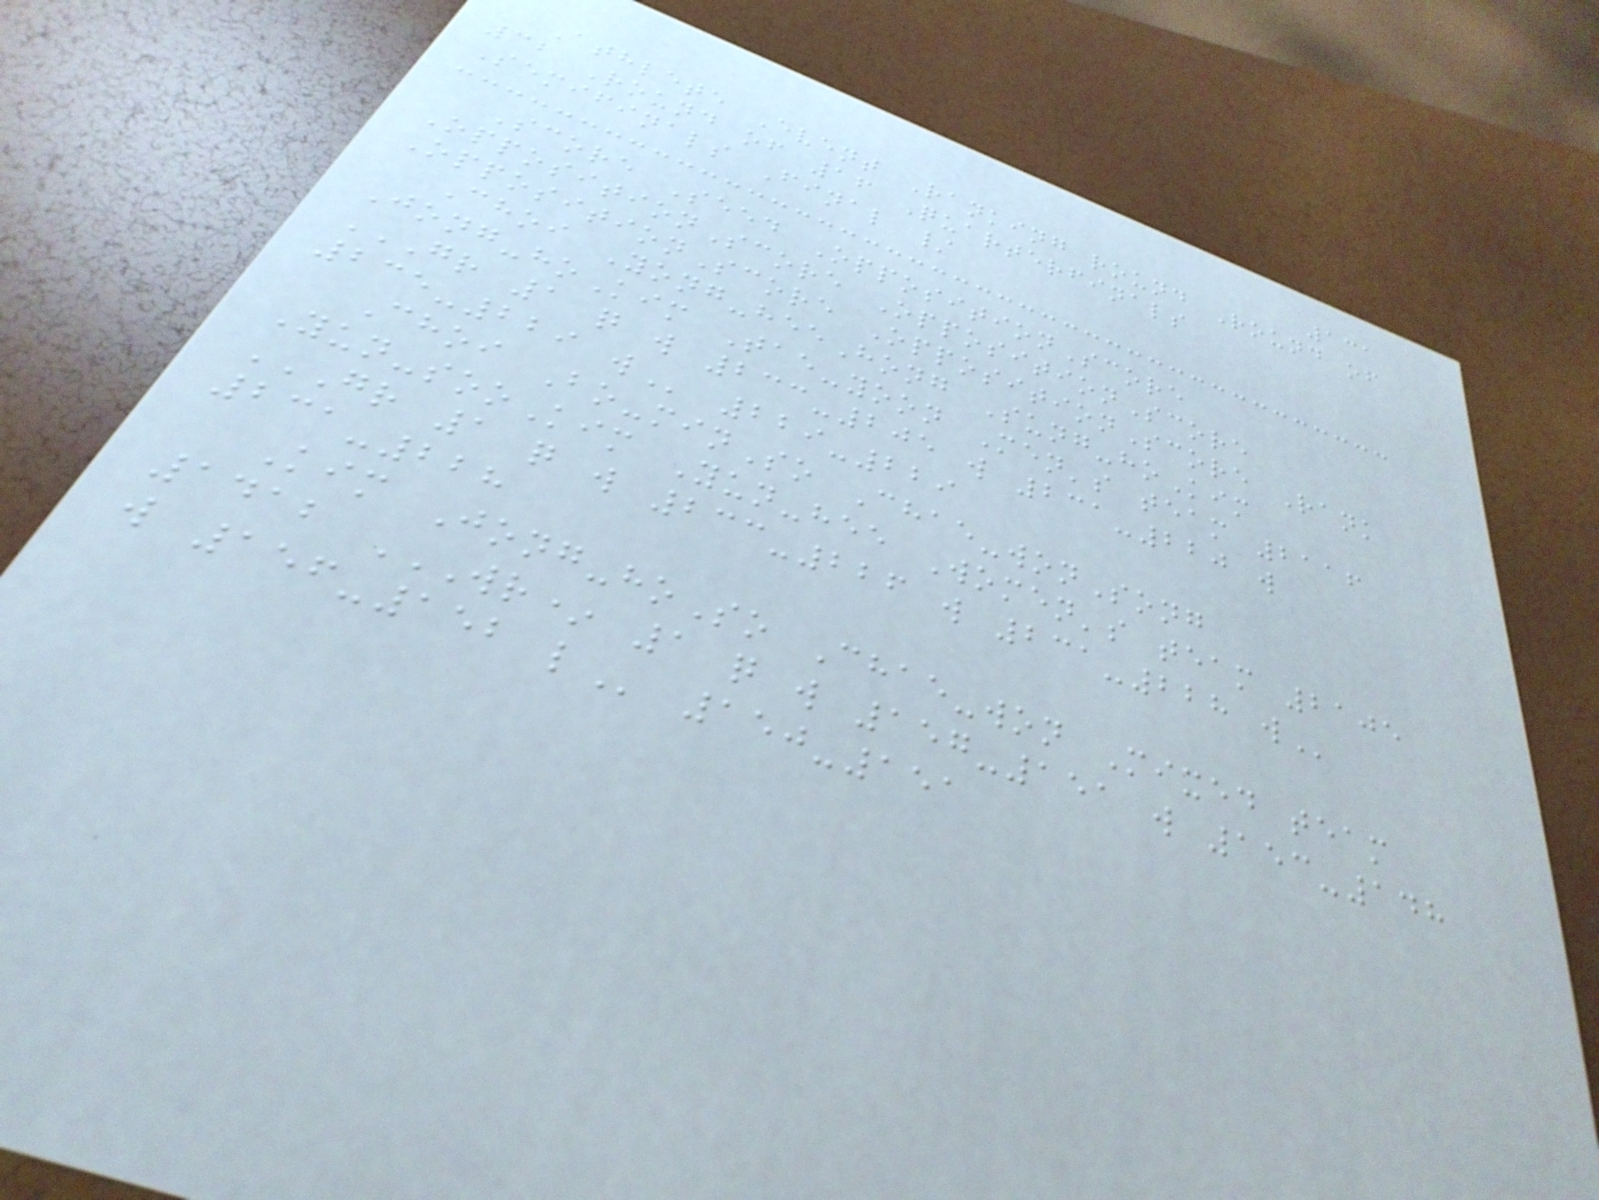131
Athlete Event Ranking round Round of
32 Round of 16 Quarterfinals
Semifinals Final /
Score Seed OppositionScore
OppositionScore OppositionScore
OppositionScore OppositionScore Rank
Choi Yong-heeHong Sung-hoKim
Jong-hoKim Tae-yoon Men's team 2116
GR 1 Q W 233-205 W 231-220 W
235-229 W 229-229
Choi Bo-minSo Chae-wonSong
Yun-sooKim Yun-hee Women's team 2105
GR 1 Q W 233-226 W 231-228 W
231-228
Kim Jong-hoSo Chae-won Mixed team
1412 WR* 1 Q W 157-151 W 153-148
W 156-152 L 150-151
